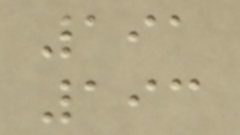191
193
